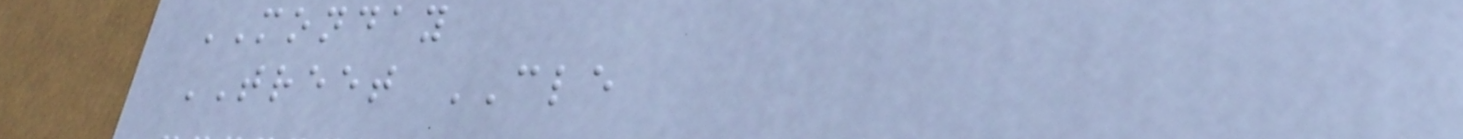MONDAY
TREET CLE
